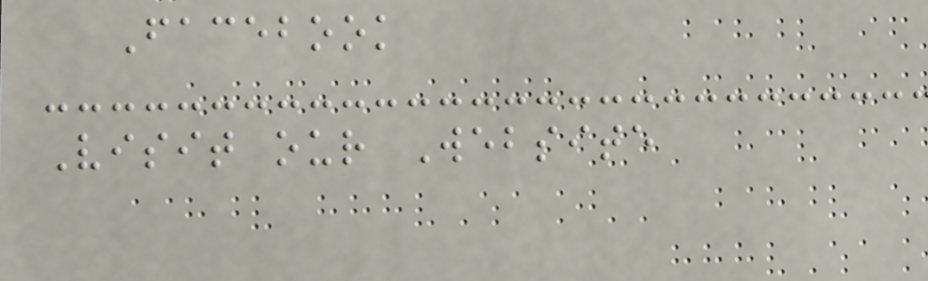Facebook
Visit our Website
